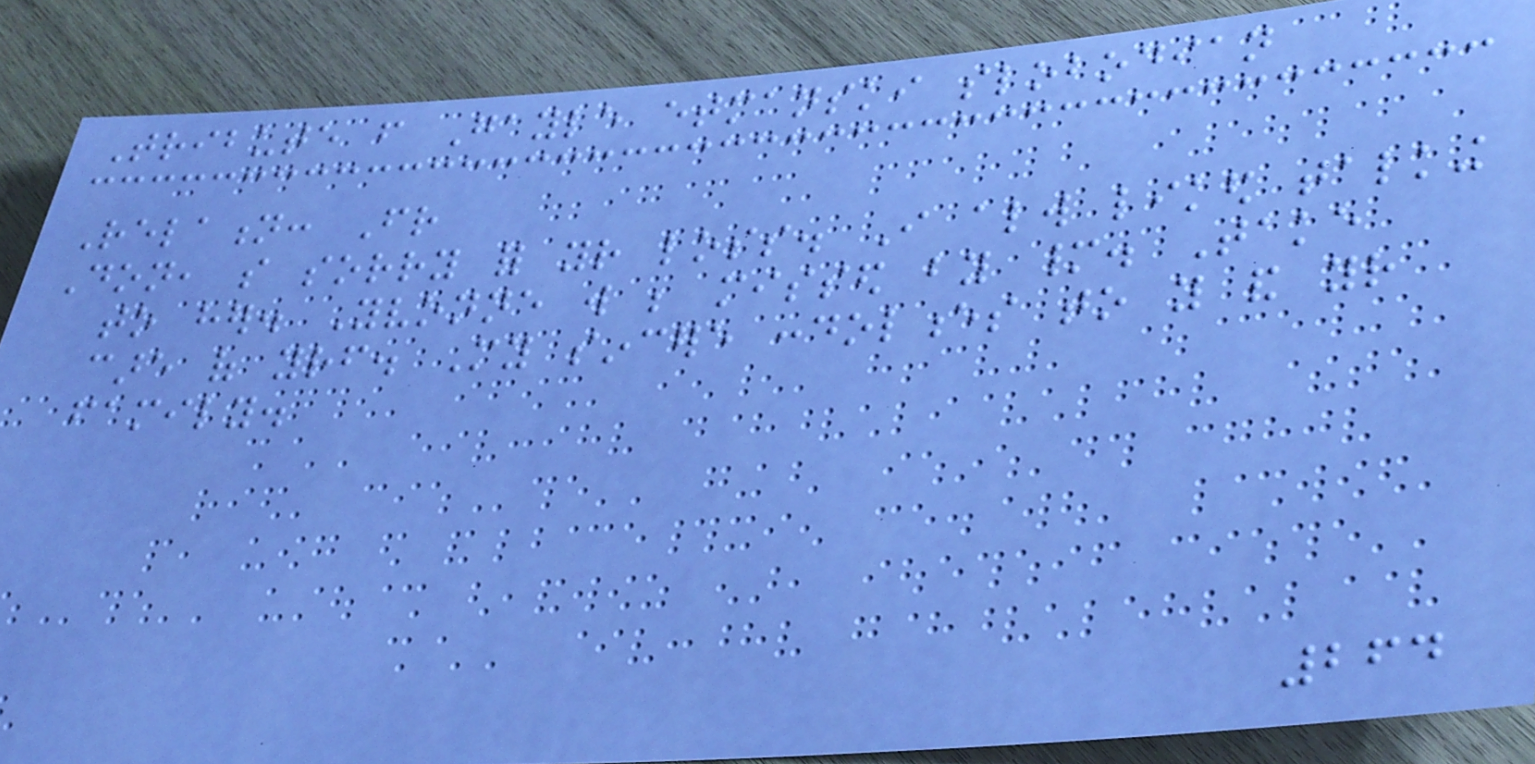Tribute from Gayle etmanski slobodian
Relation: Friend
Don, so sorry for your loss. I always liked talking
to her. Yvonne will be missed by many. Take
care of yourself. My sincere condolences to you and your
family.
264
